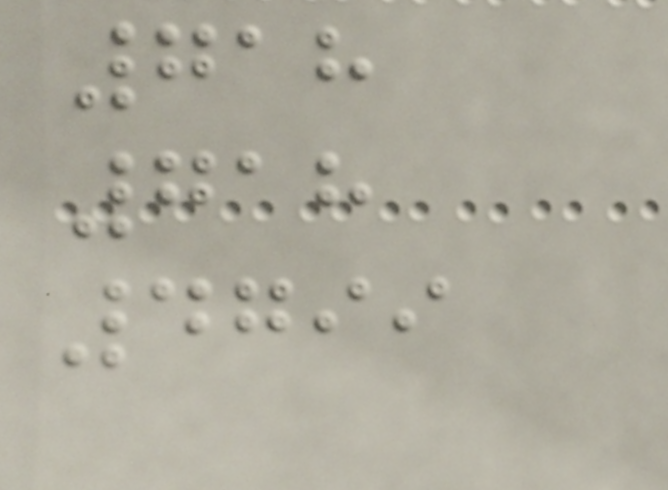718
718
4799
